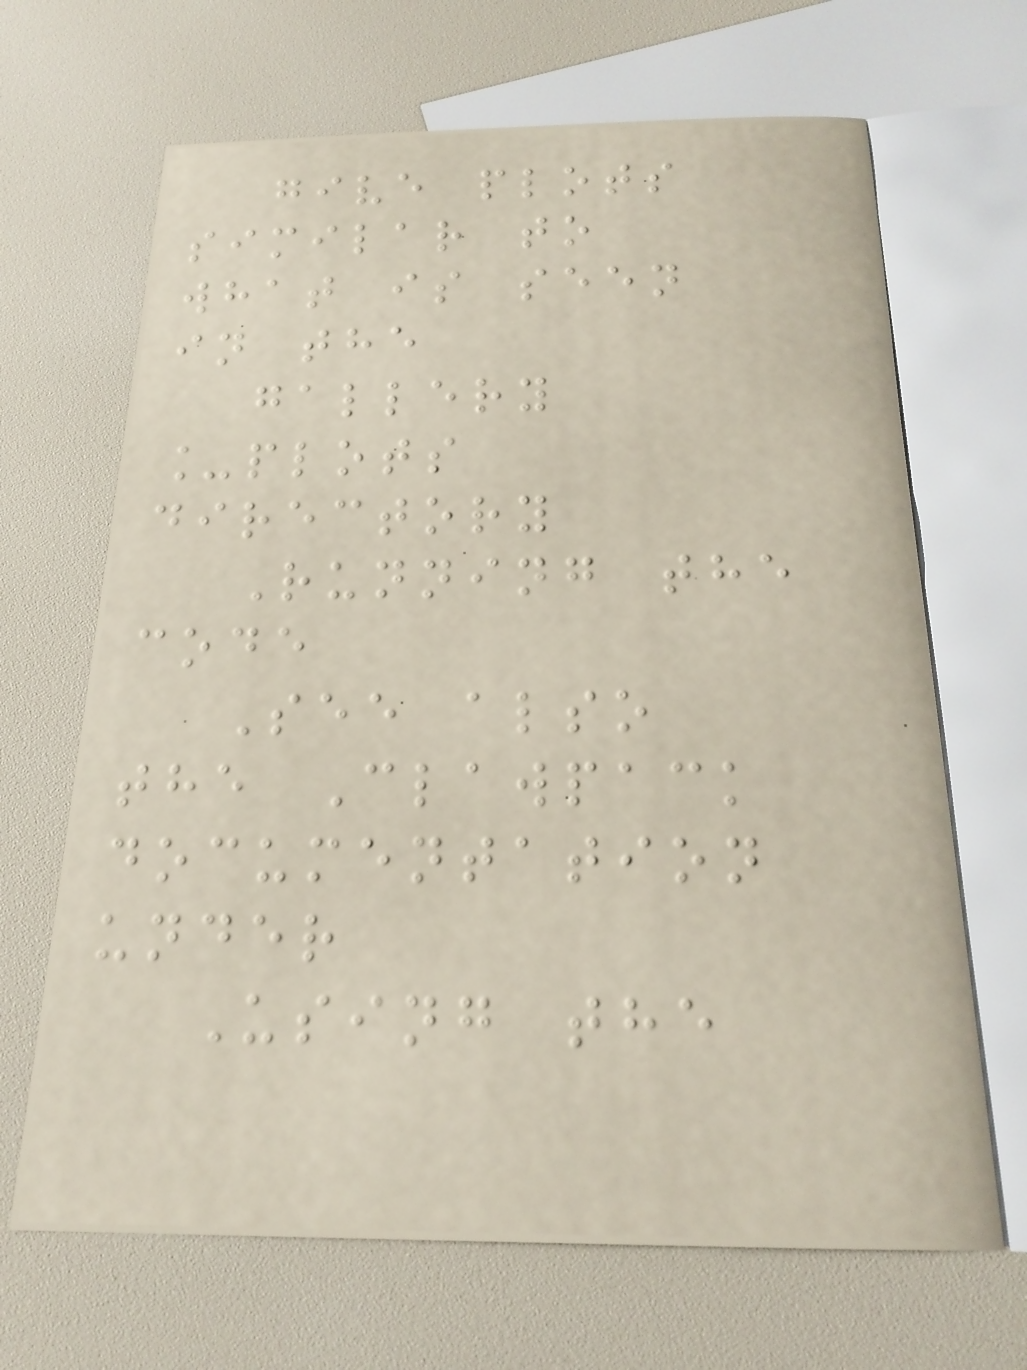give plots
similar to
what is seen
in the
gallery
_plots
directory
Running the
code
See also
the Clawpack
documentation
under
Using the
